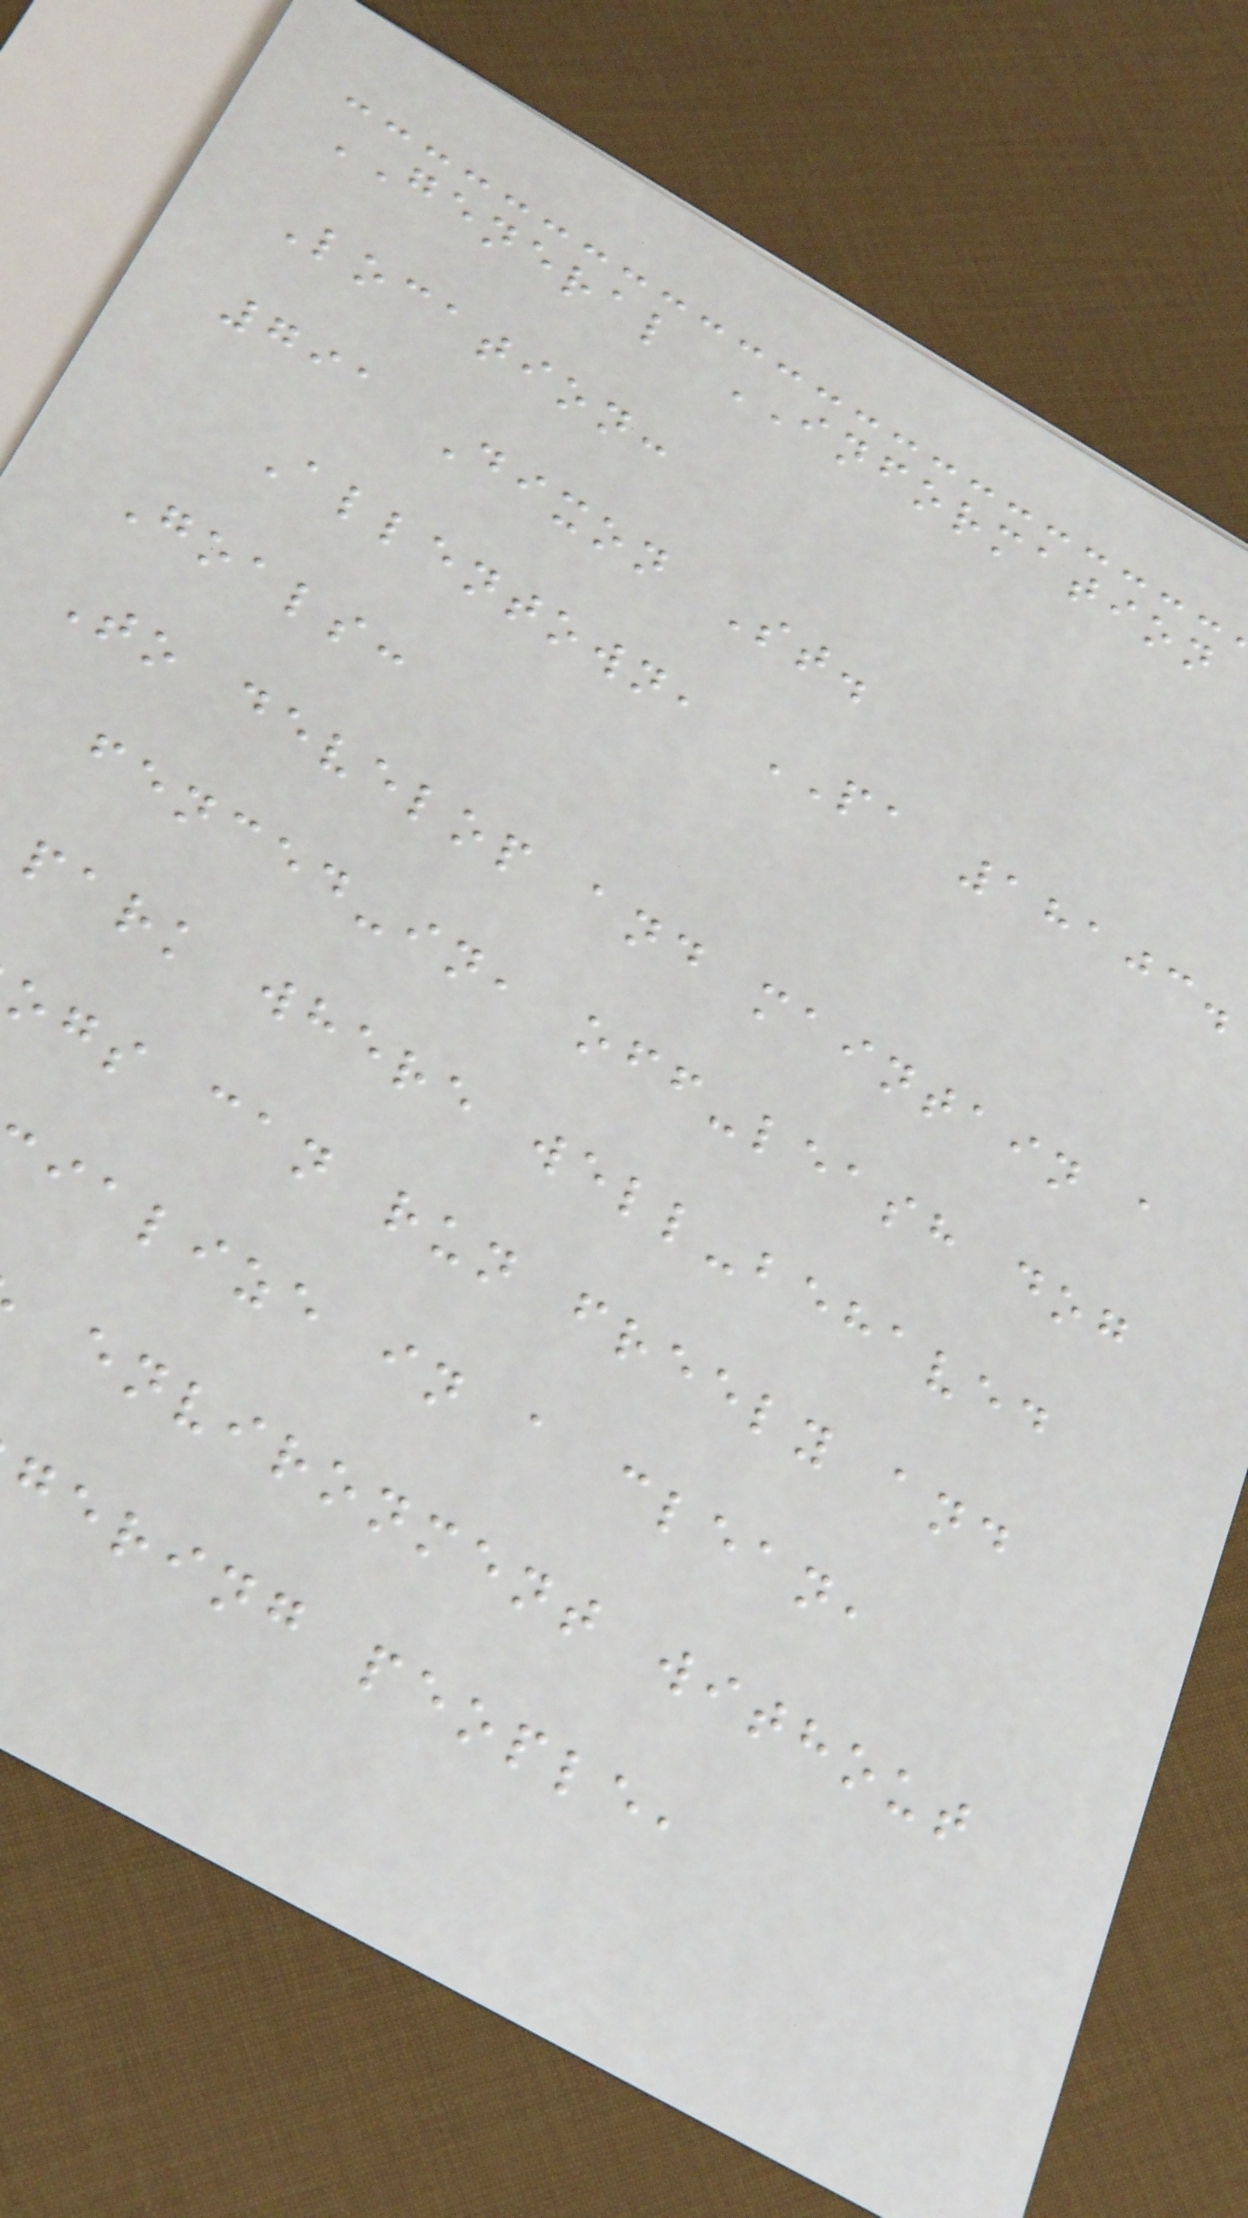GENERAL INFORMATION
Location:
791 Dixon St.
Allentown, PA 18103.
Goals:
To develop and maintain a
fenced-in, off-leash dog
park where well-behaved
ogs can run freely and
ialize in a clean,
environment without
gering people,
